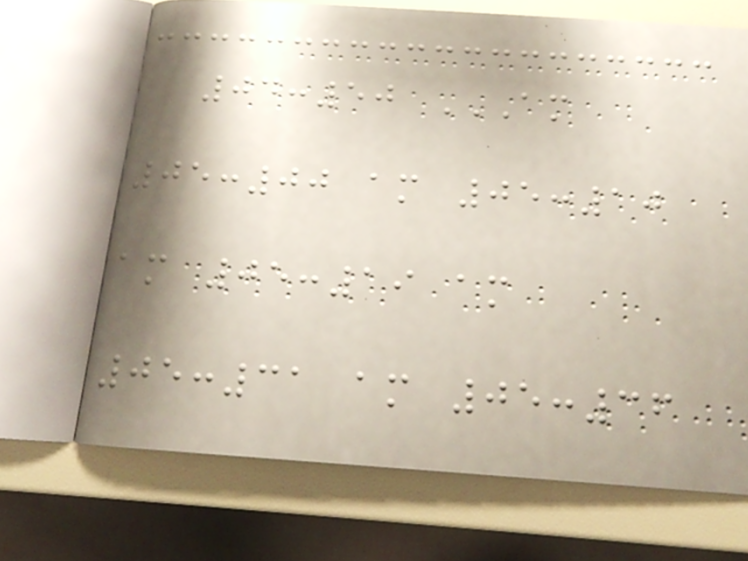04:50 AM
05:00 AM 05:10
AM 05:19 AM
05:31 AM 05:36
